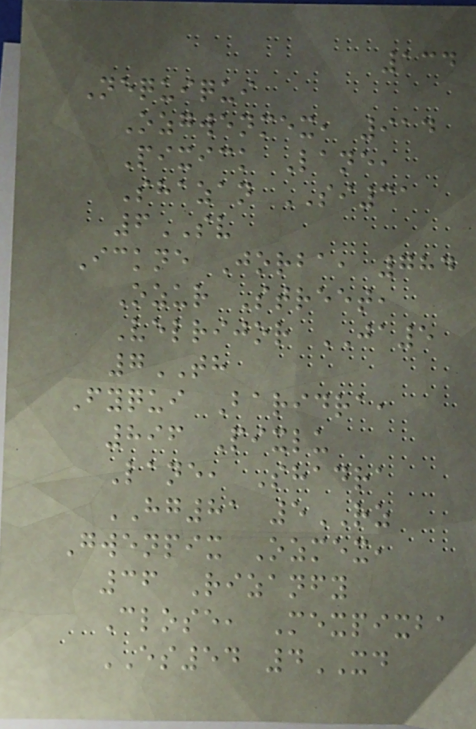134
Nequiqui
Ozgwenmex, 914
Pixick Lane,
Shazan SI31
6SV
Ickne Jorba, 784
Ozur Street,
Velrijor JA5
7TH
Fyqui Baridra,
896 Pixlu
Lane, Shadra
HG81 5RZ
Gwenpix Ozmex,
36 Rizanfy
Close, Mexpixba
ES54 4XD
